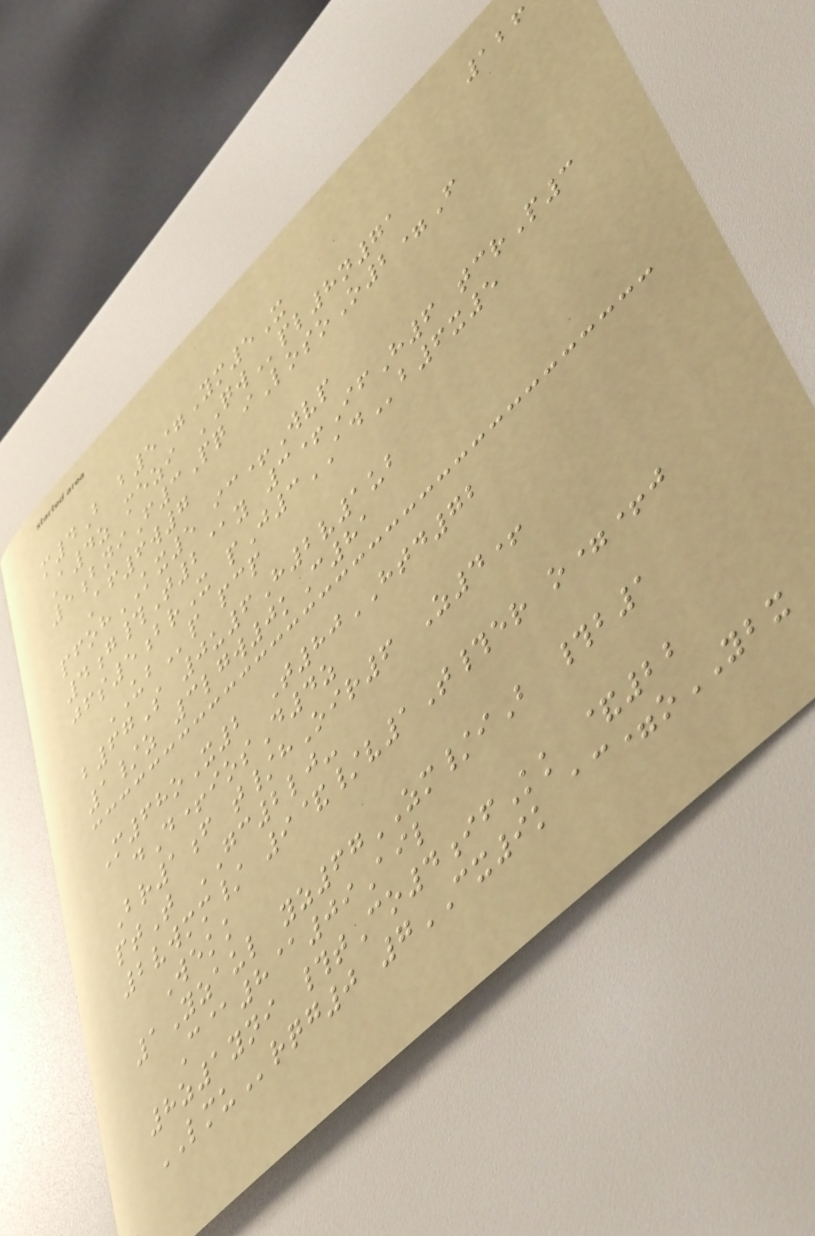126
m4B b5=Ym5X
A4z mezi QWpl8n71
5bniF3Pq iLosoO2=F
Af6w7
pfohKX5 ic+Wvp
4g#T2@y 3+IfH6 tcrP3
jfs5brX pJ3ADb6x5
UBp pcp
b67S 0u6H2v1ub
1/z 3lgw0kC81
M68oX2 T80HTD72
dD+iosD4z
Br1f t/hOir6 Z4+
ptT GC2lj-
2vwmm/ 9&/v1T#er o=+j
Wekk
1Yzaul yz67ZM/iB #b1
C@8@09Ail
8z1yni #tCo4ifKk &22
LMUrqg0 7CX9k ac=oYBX
